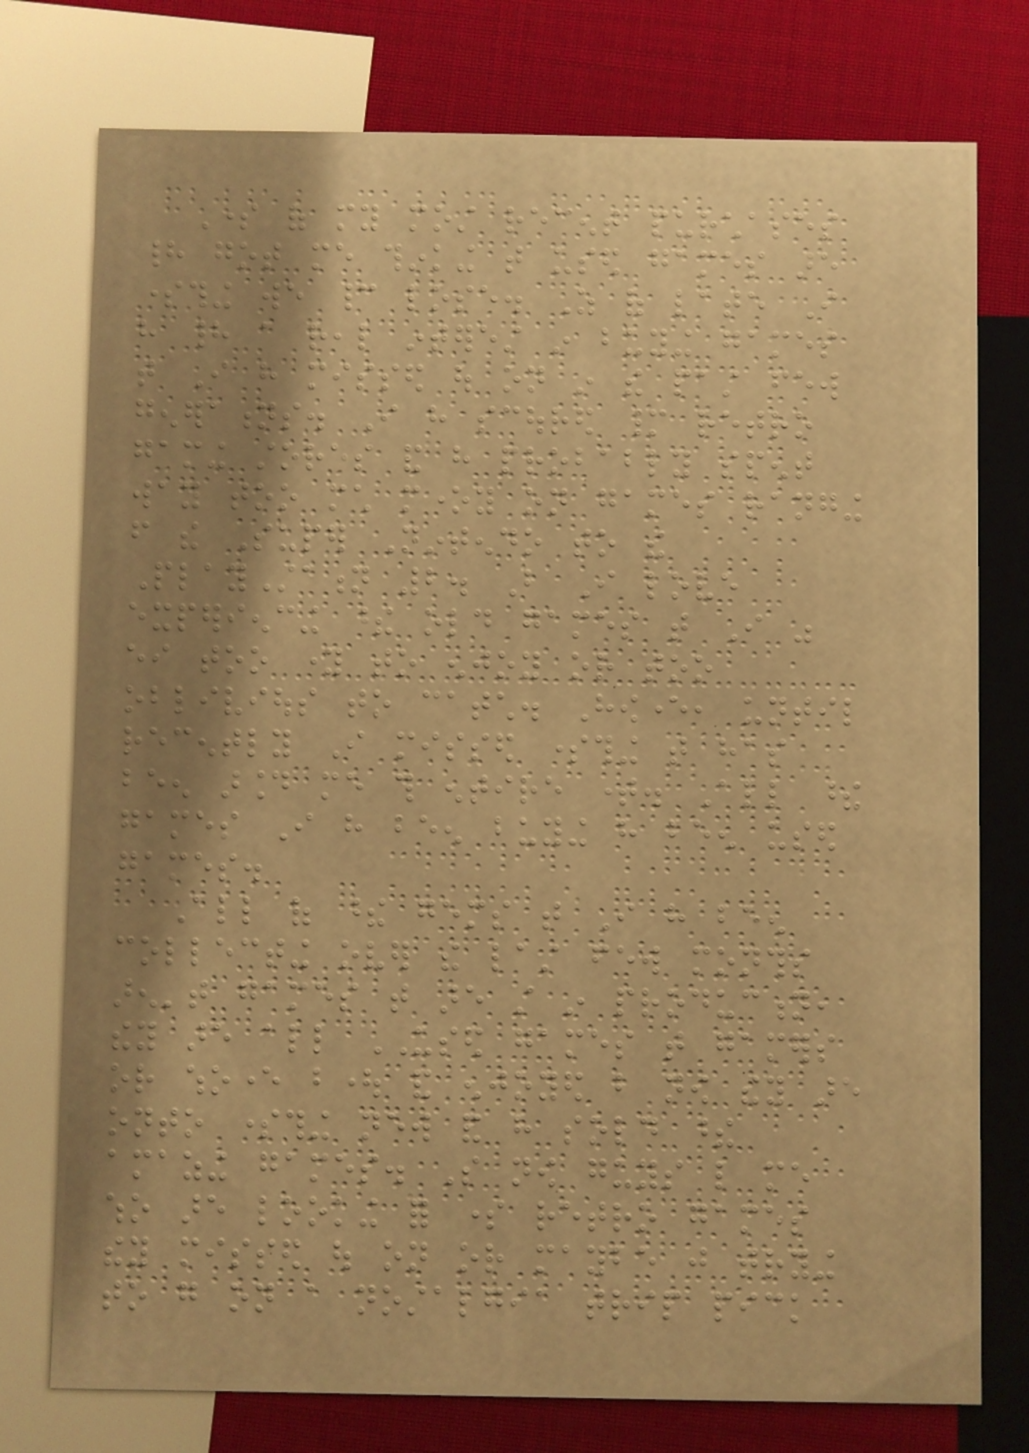Some of my most recent purchases
had got me thinking that used games are
something we cannot lose. As of late I
have had a real interest in buying games
that I have missed out on in the past few
generations. I have scoured many retro
gaming stores and have probably spent
way too much money on games ranging
from the Super Nintendo to the
PlayStation 2. But I love
experiencing these old games that I was
either too young to enjoy or too
oblivious to catch. However, until
recently I missed something that has
been around me this entire time. All these
games I have been buying have been used
games.
All of these gems that I have been
collecting over the last few months
aren't games that are still in production,
they are all USED games that gamers
or whoever bought and enjoyed but now they are
onto something new and have sold these
amazing games. So now guys like me
who are looking for some retro games
they missed out on or maybe just trying
to go on a nostalgia trip pick
